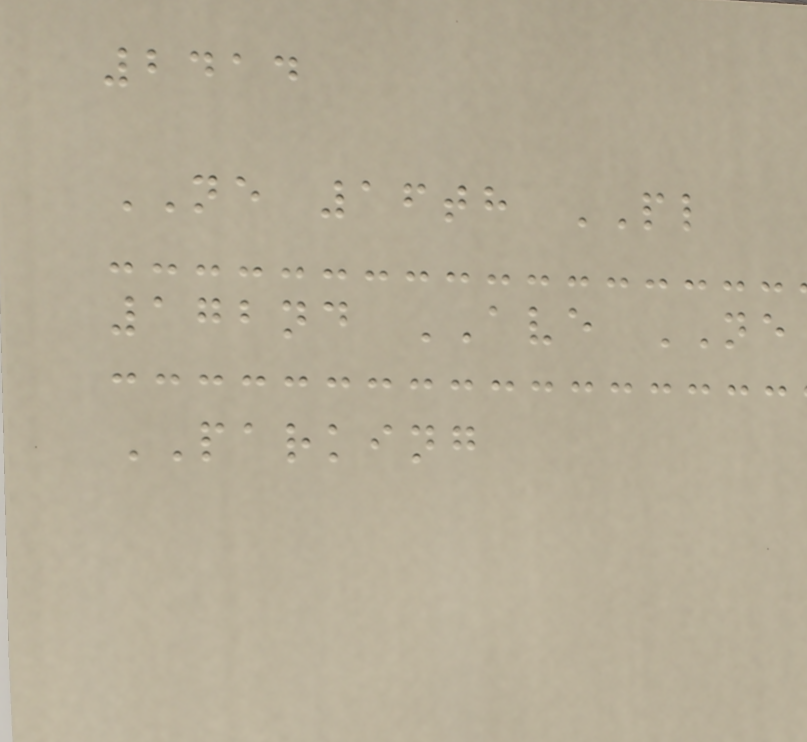2414
NE 16th PL
172nd AVE NE
PARKING
